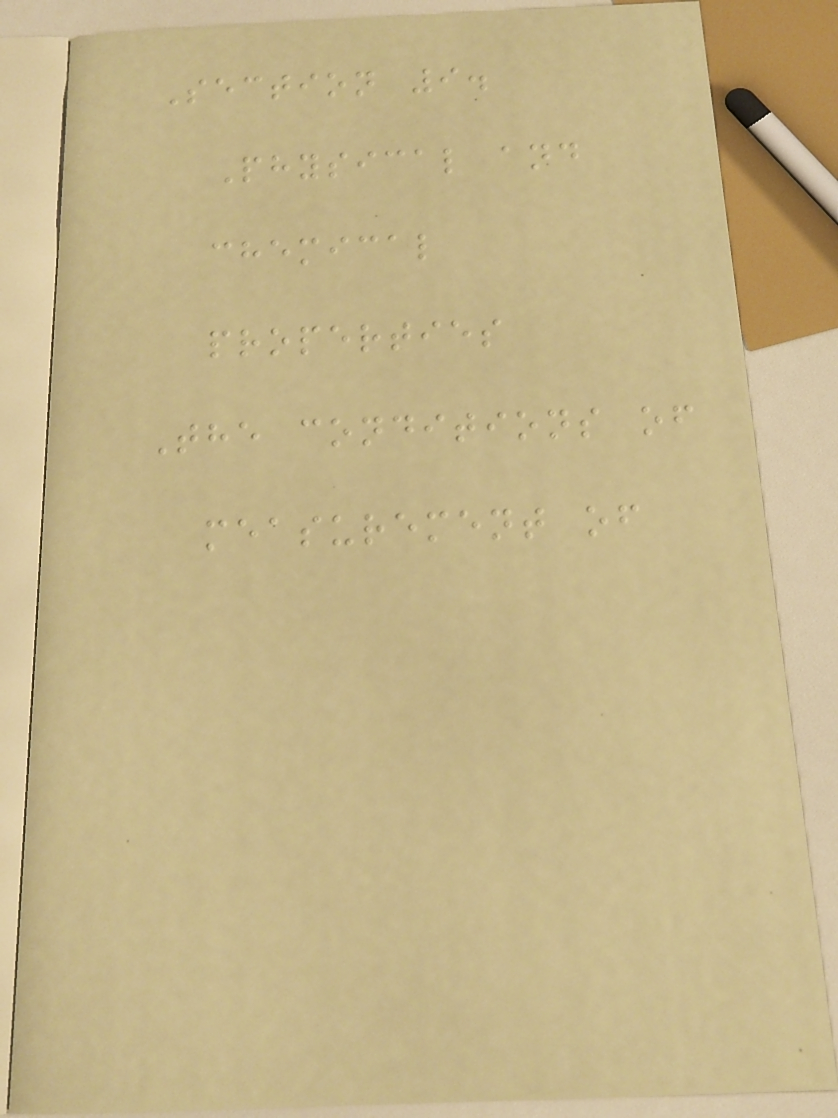Section 9.
Physical and
chemical
properties
The conditions of
measurement of
